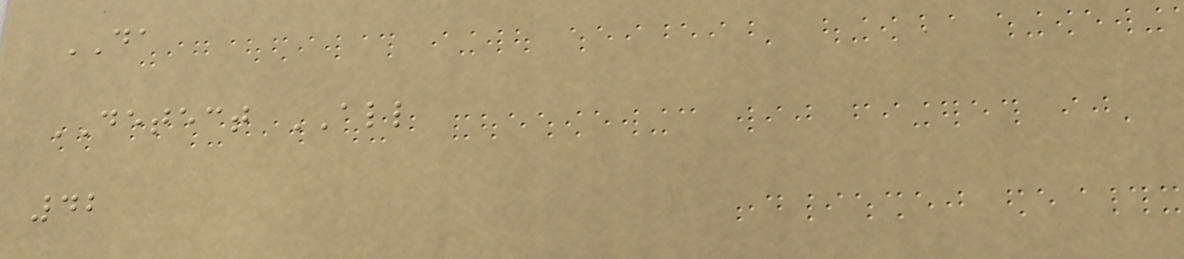DA
DETECT ALL
42
